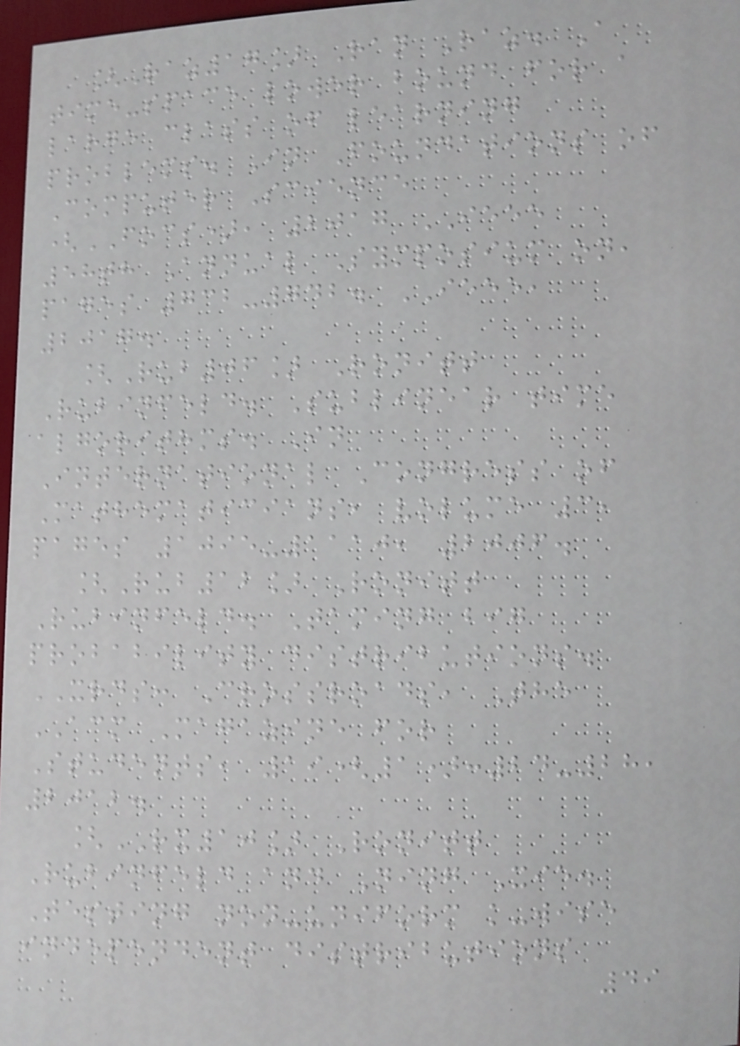[Raz17] Ran Raz. A
time-space lower bound for a
large class of learning
problems. In Foundations of
Computer Science
(FOCS), 2017 IEEE
58th Annual Symposium on,
pages 732-742. IEEE,
2017.
[Rub06] Ronitt
Rubinfeld. Sublinear time
algorithms. In
International Congress of
Mathematicians, volume 3,
pages 1095-1110, 2006.
[Rub12] Ronitt
Rubinfeld. Taming big
probability distributions.
XRDS: Crossroads, The
ACM Magazine for
Students, 19(1):24-28,
2012.
[RX10] Ronitt
Rubinfeld and Ning Xie.
Testing non-uniform k-wise
independent distributions
49
